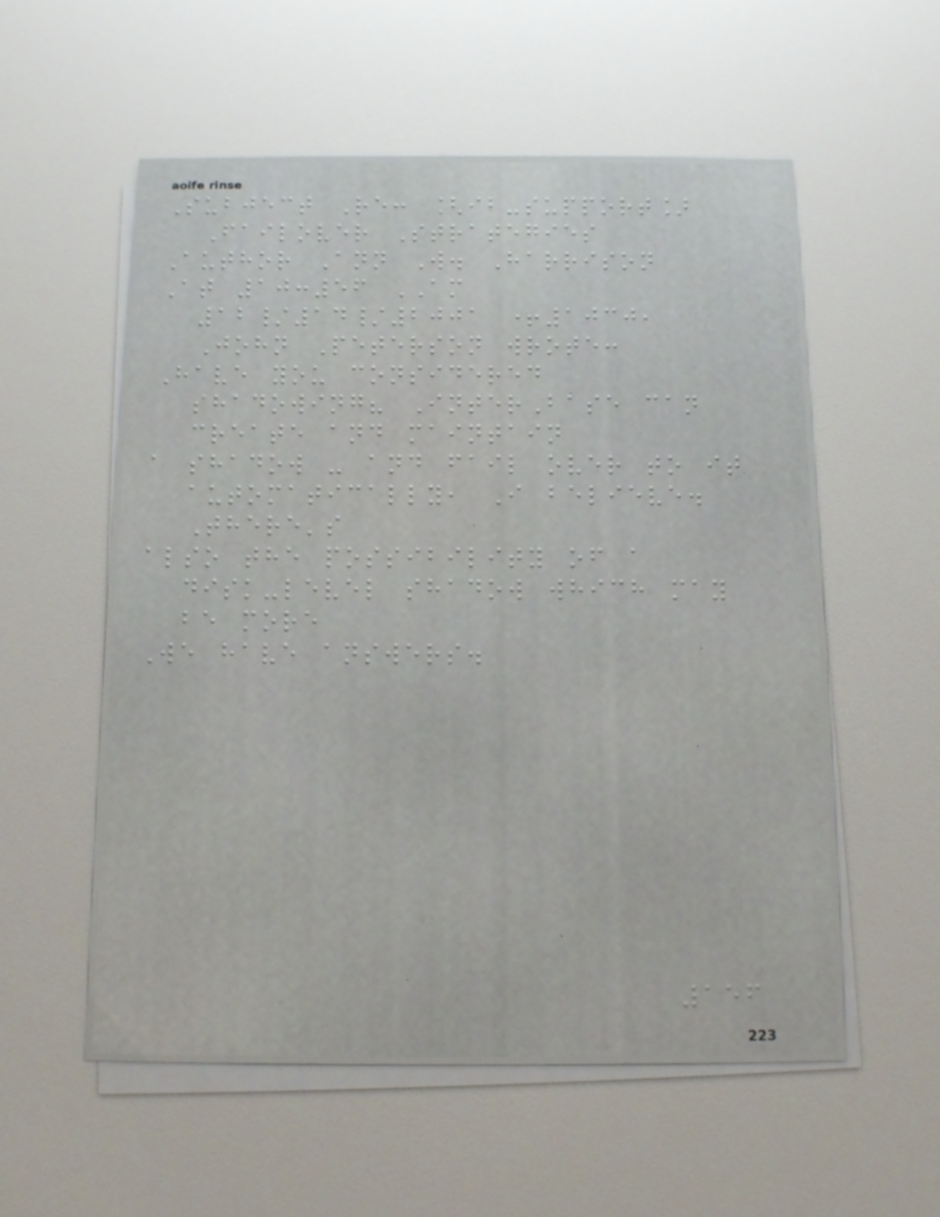Subject Re: [ib-support]
Failover Strategies
Author Ann W. Harrison
At 10:56 AM
12/14/2001 +1030,
John Peterson wrote:
Have you considered
shadowing? InterBase can
create and maintain
a shadow - and fail over to it
automatically, I believe.
There's
also the possibility of a
disk-level shadow which may
be more
We have answers.
156
